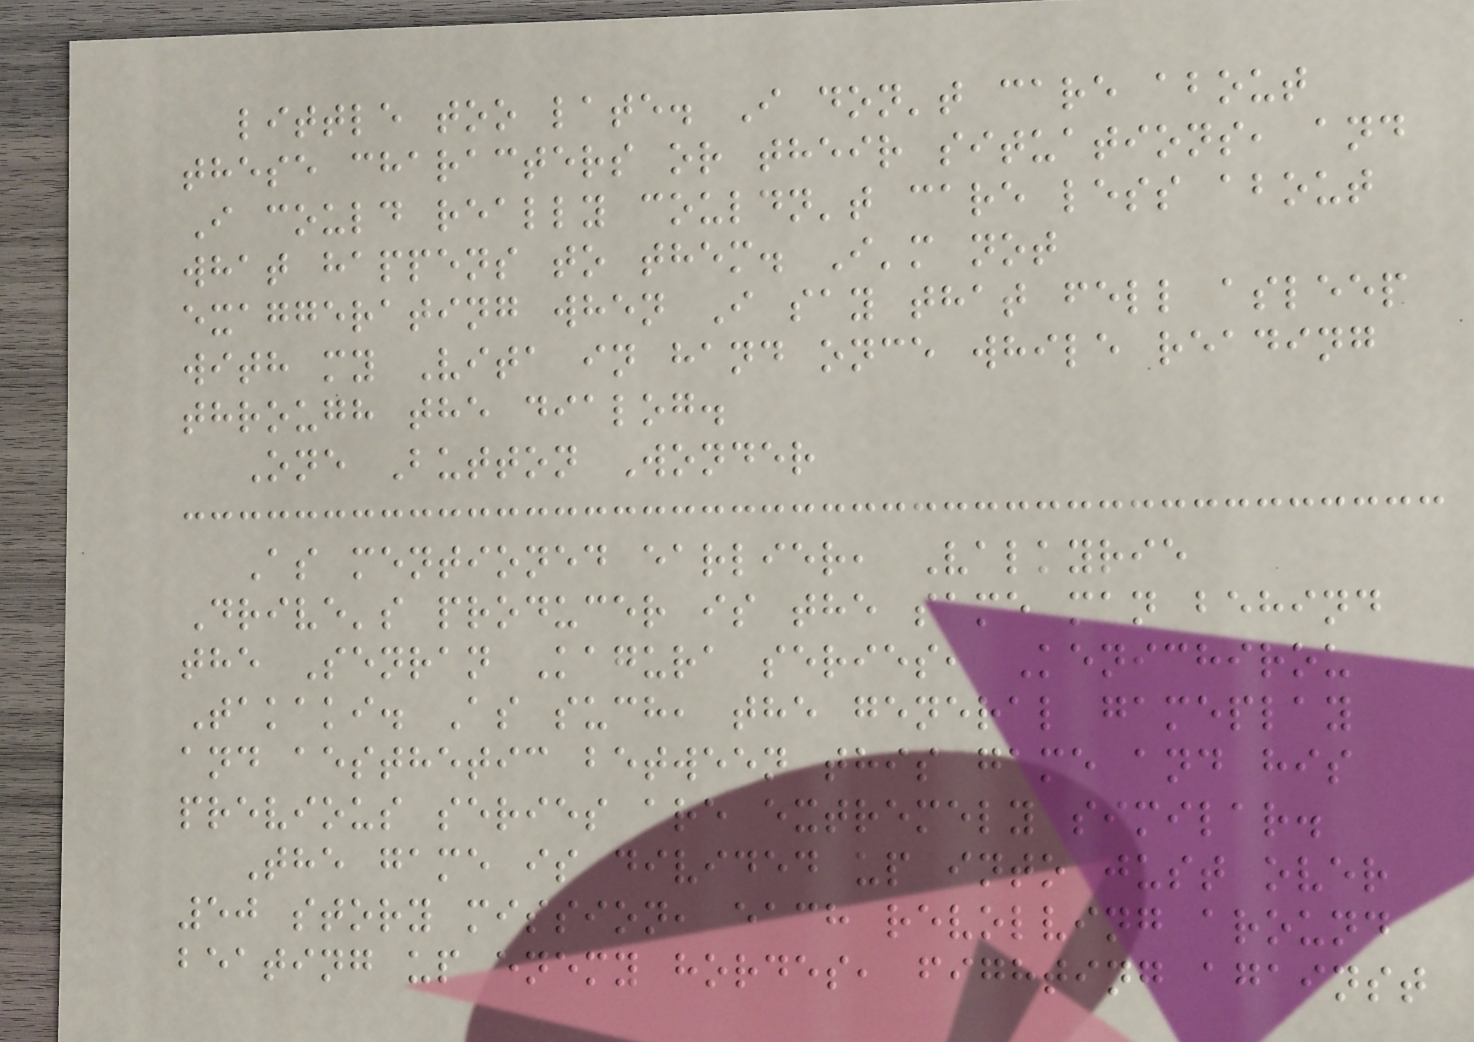little too late. I don't care about
these characters or their situations, and
I could really couldn't care less about
what happens to them. I'm not
exaggerating when I say that fell asleep
with my Vita in hand once while reading
through the dialog.
One Button Wonder
As mentioned earlier, Valkyrie
Drive's producer is the same man behind
the Senran Kagura series, Kenichirou
Takaki. As such, the general gameplay
and aesthetic between this game and his
previous series are extremely similar.
The game is divided up into just over
50 story mission, each revolving around
beating up enemy hordes, fighting against
